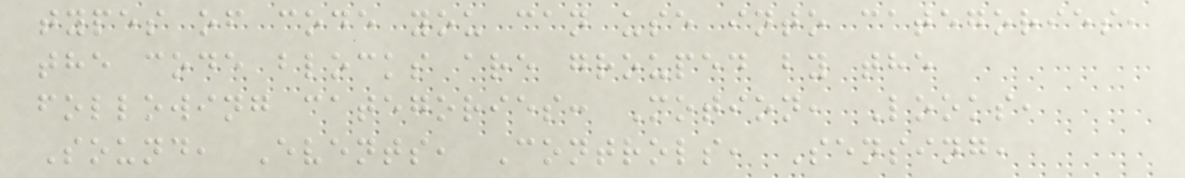types of code you can use into categories,
the code blocks are grouped by the
following categories: Motion, Looks,
Sound, Events, Controls, Sensing,
